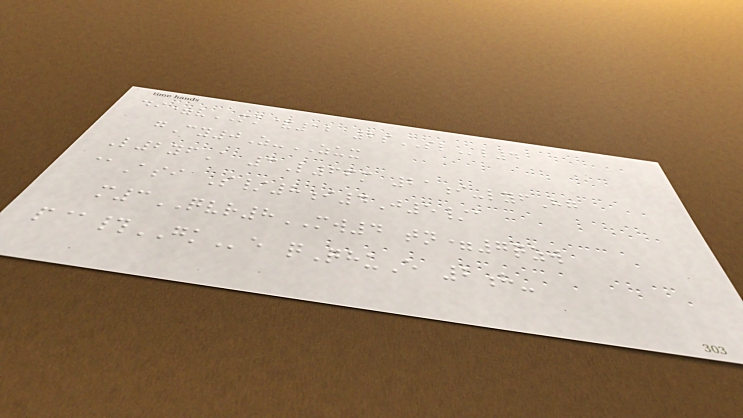di=vMK&12 2sSLl4
gCy0Z-ZUX
L2yfA 3L66m 21i-lyfHg
@Asi S/8i4J5/a
m3QVR8MW4 tn=7qzw
p@#GKe qQhuE 2h-
